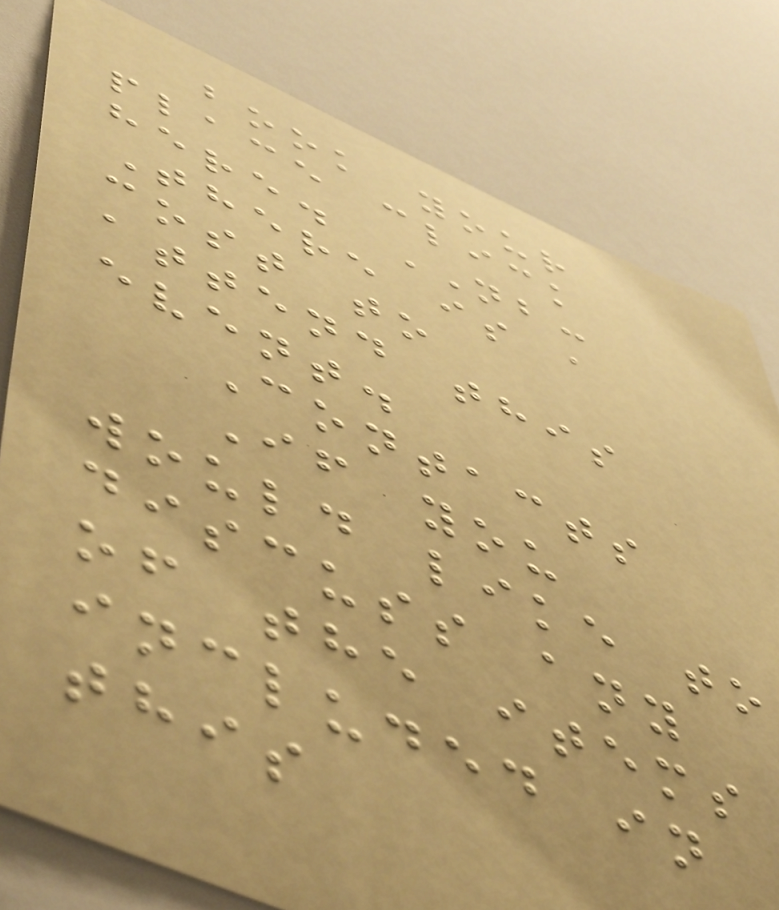book your
place click
here. NB:
There is a
cost to
attend this
event.
Contacts
If you
would like to
discuss any
of the items
included in
this
